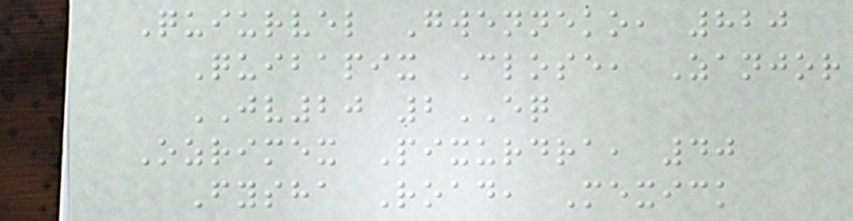Quiurvel Gwenneko, 820
Quibapix Close, Zanjor
JV20 2EQ
Ozrimex Pixurdra, 40
Fysha Road, Mexick
